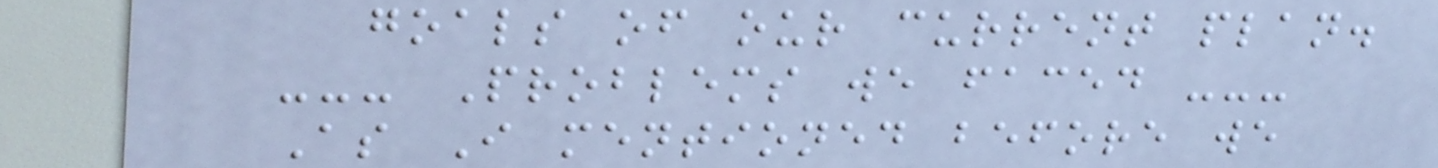goals of our current plan.
--- Problems we faced ---
As I mentioned before we
